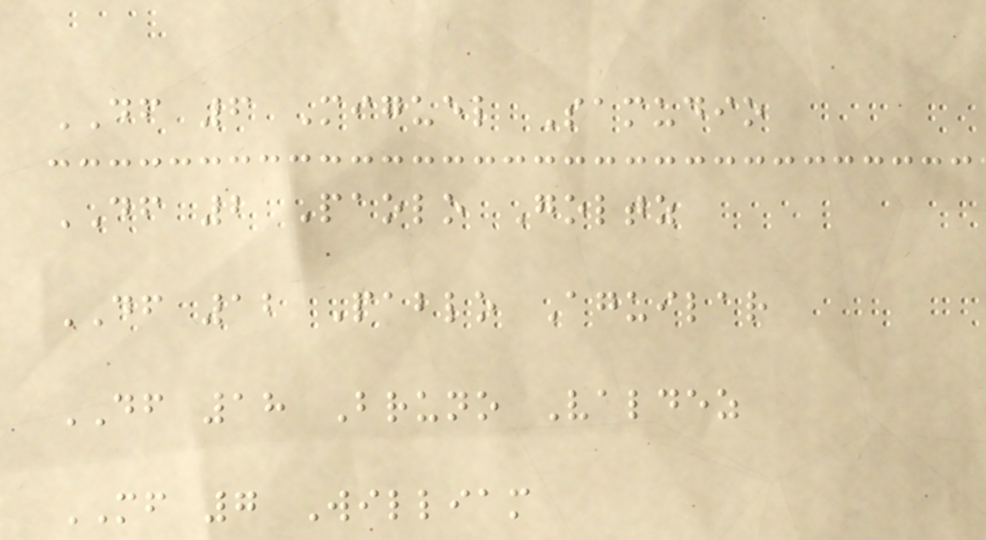DF 6 Miguel Samudio
DF 2 Paolo Goltz
DF 12 Pablo Aguilar
DF 18 Bruno Valdez
MF 7 William
